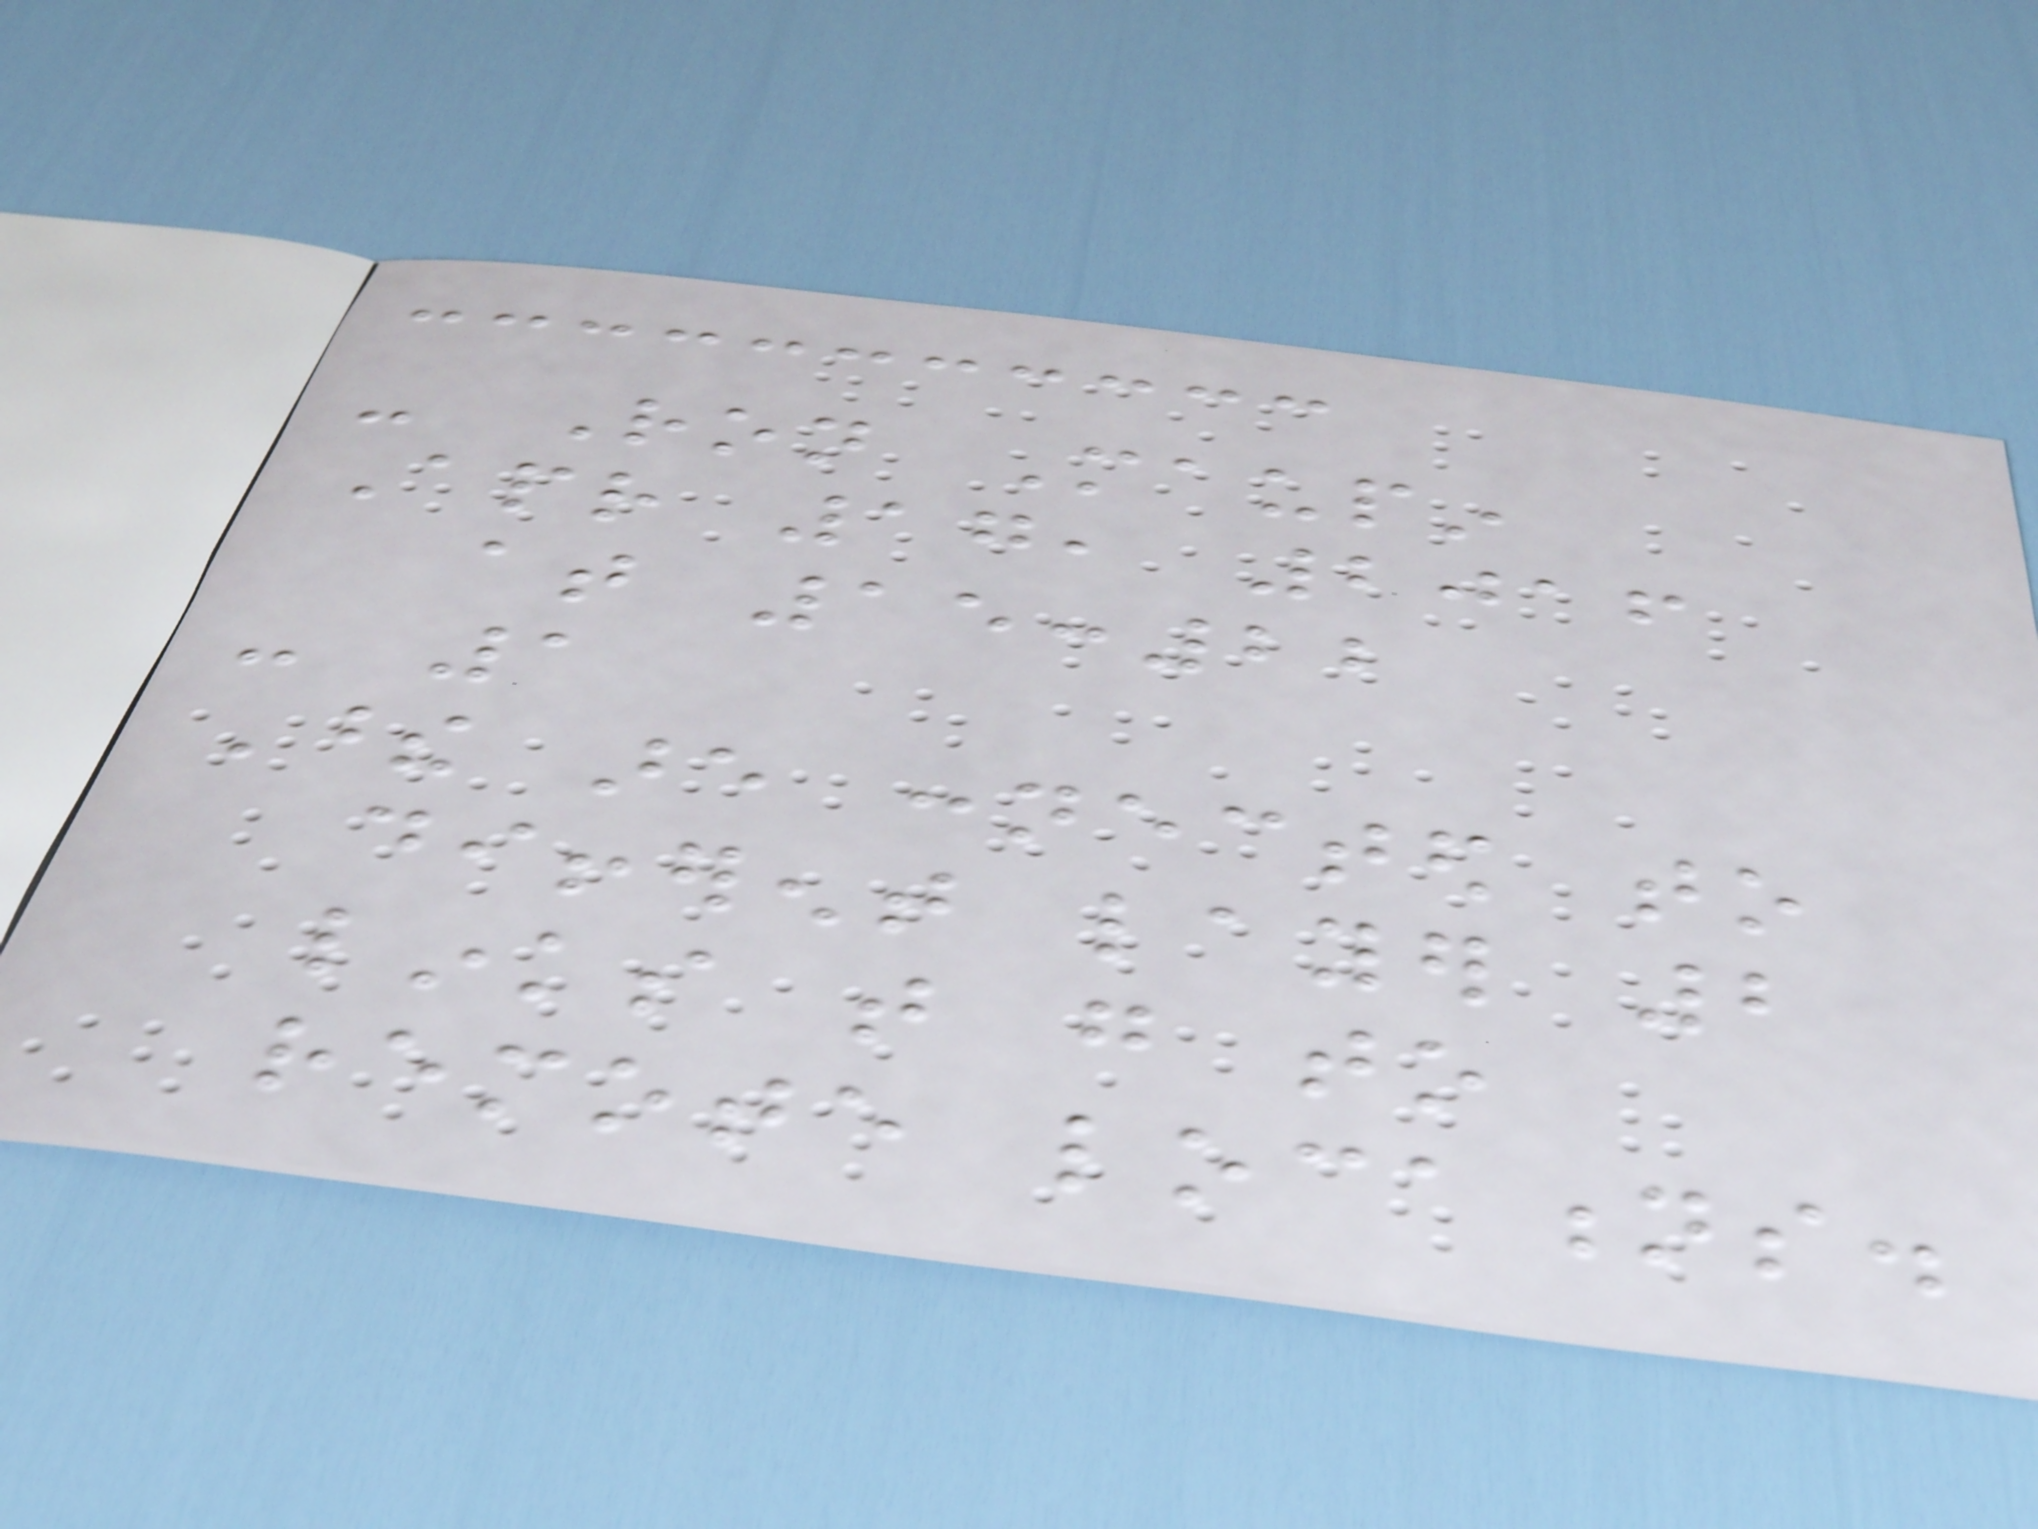- Ron Maupin
Apr 17, 2016
at 15:22
- 1
These are connected to
different layer 2
links that go to
remote locations.
